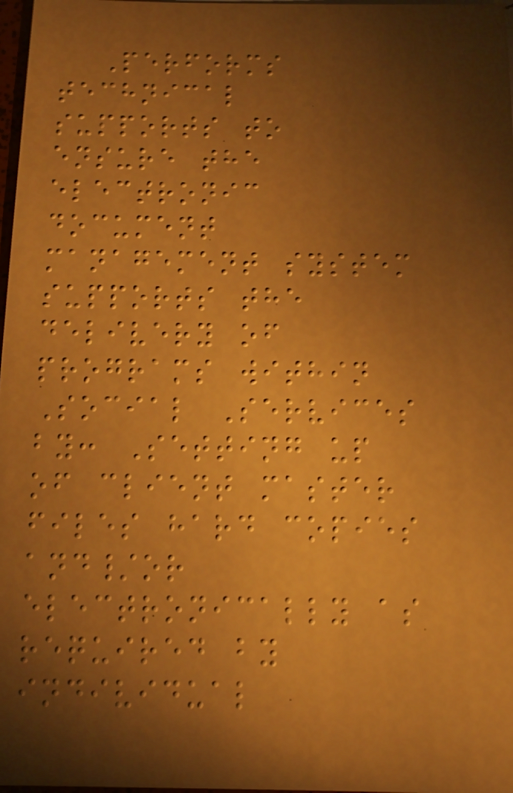Performs
technical
supports to
ensure the
electronic
document
management system
supports the
delivery of
programs within
Social Services
by: Setting up
of client master
files hard copies
and/or
electronically as
required by
individual
